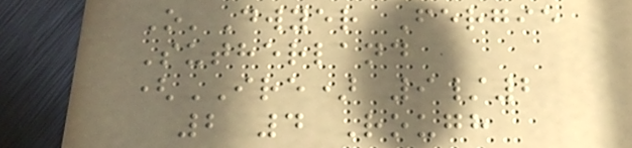O'Dwyer Fergie
Sutherland
(IRE) 9/2
2 4 Rough
